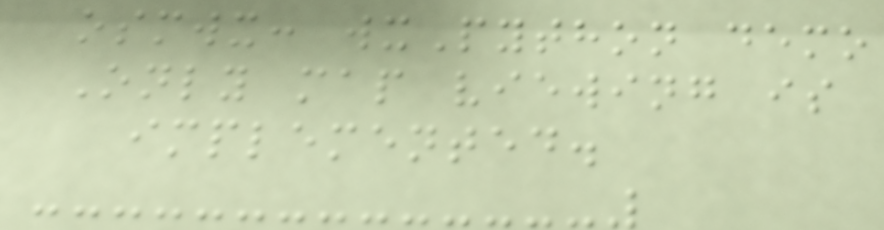osmwx: wxPython demo
Only map viewing is
implemented.
